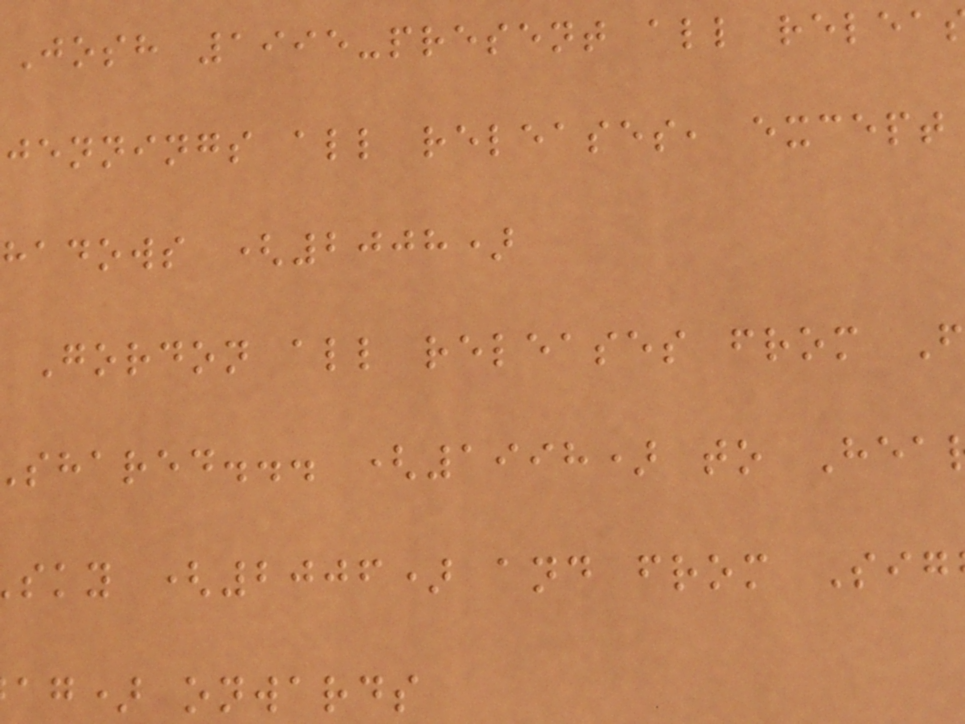Josh 1995-present all relea
jennings all releases, except
hadows (2008)
Gordon all releases from F
shared... (1998) to Hea
sky (2006) and from Sig
ag) onwards
